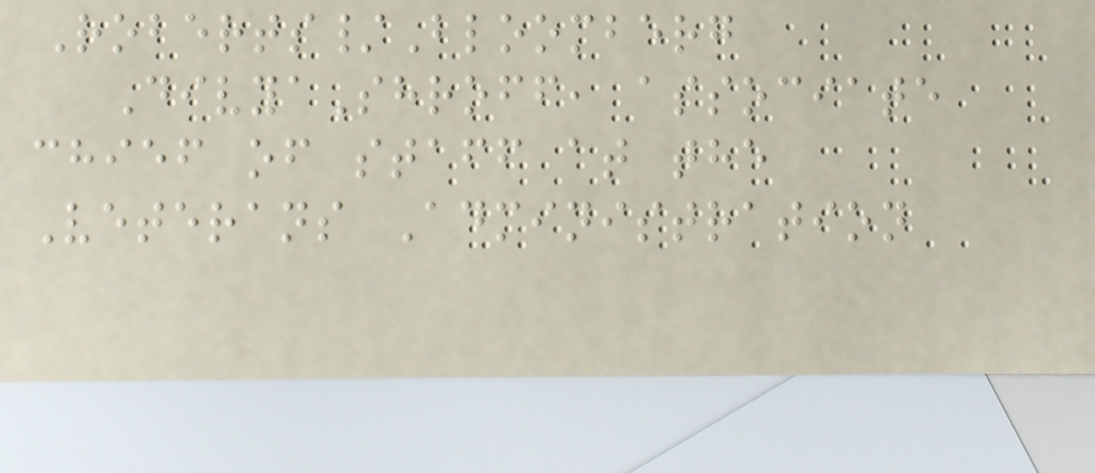Roberts/Bloomberg
DivyaShroff, associate
chief of staff at the
Veterans Administration
